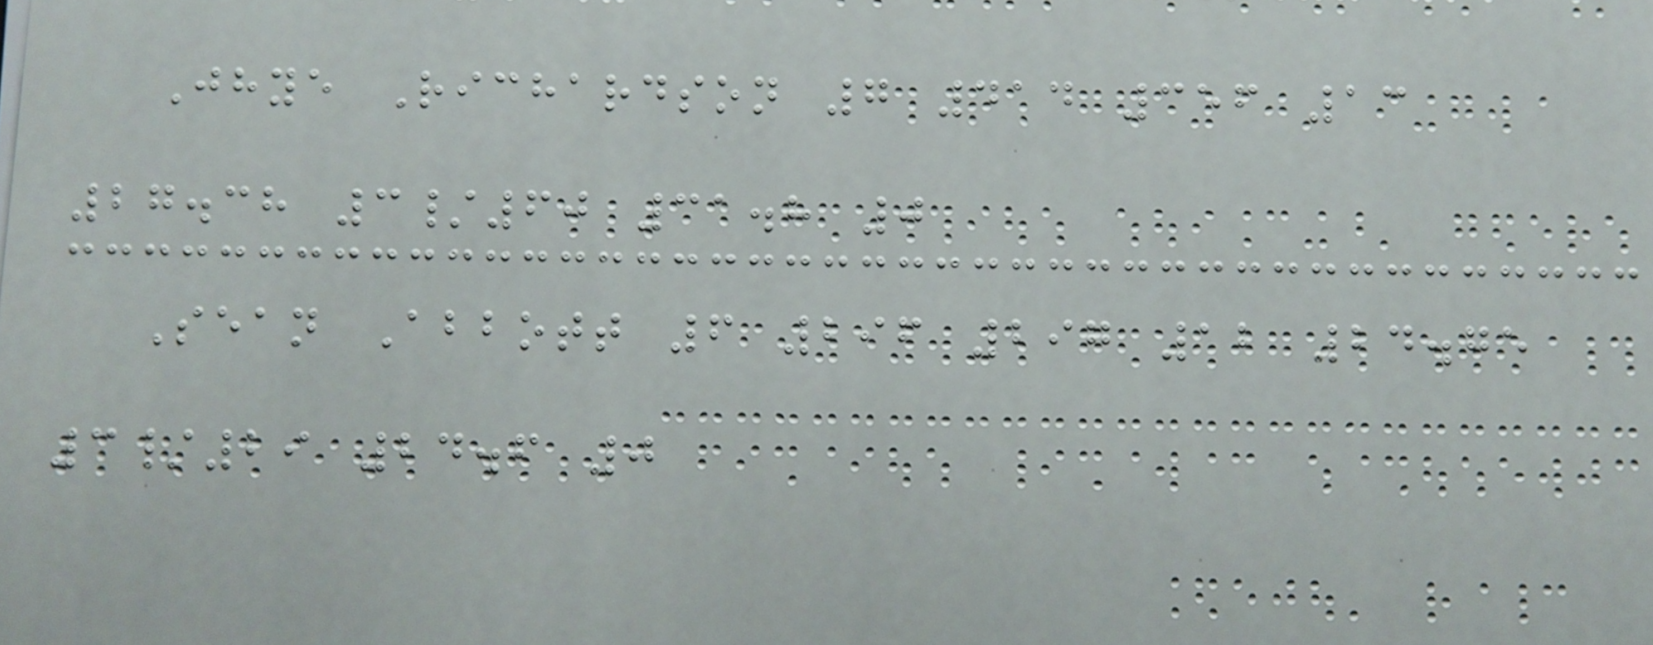Jhye Richardson 7 414 356 13
27.38 3/60 31.8 0
Sean Abbott 6 296 297 12 24.75
3/29 24.6 0
